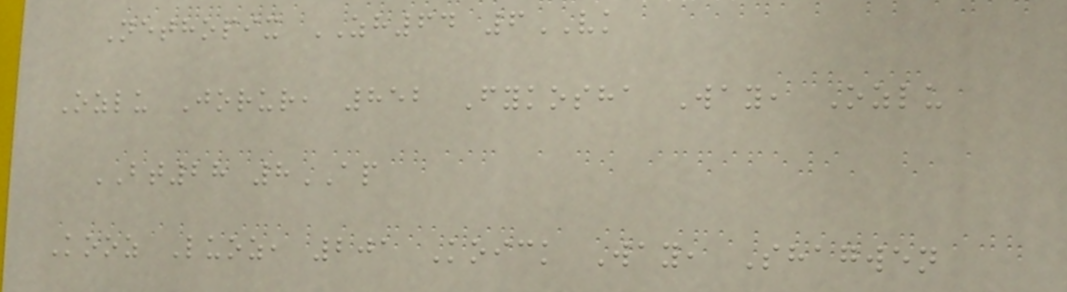Nethopix ZH64 6VK
Ozlu Jorur, 852 Fykosha Way, Ozlu
BT28 8AP
Kooz Luoz, 201 Koick Way, Shagwen
